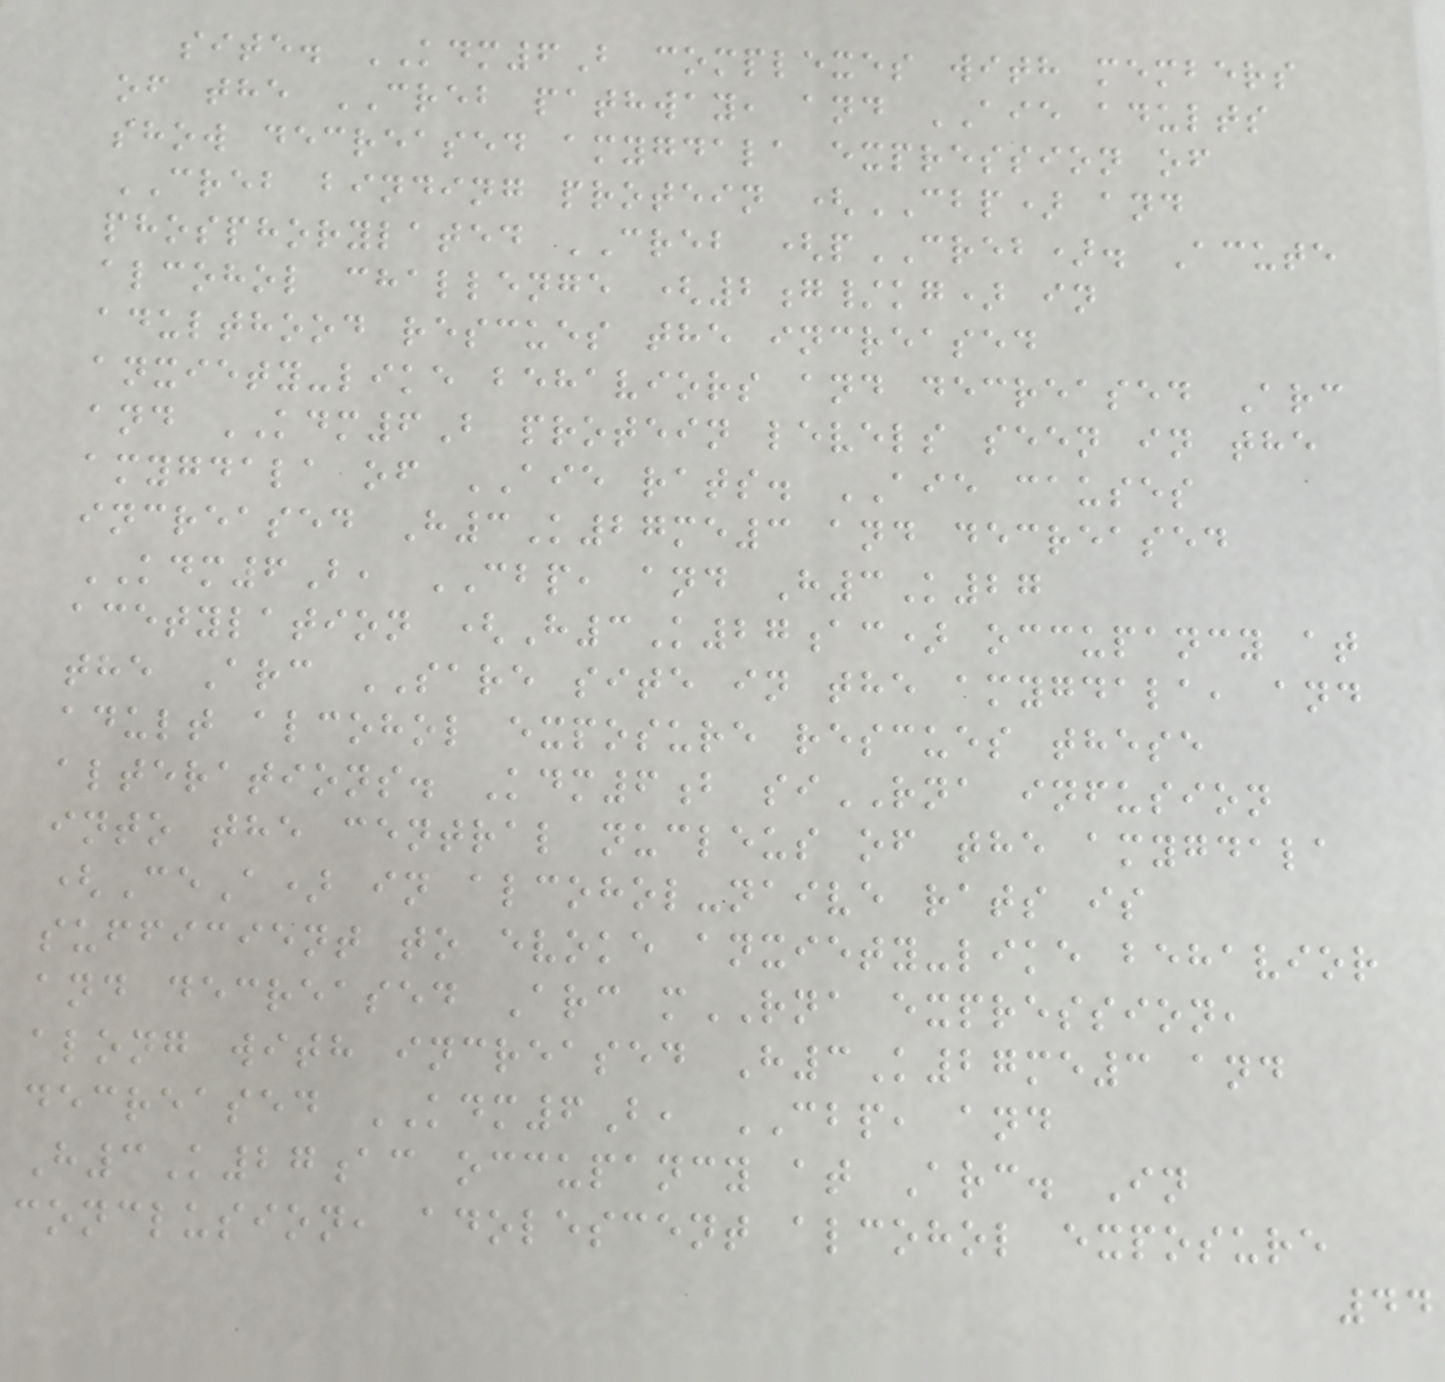site. KDM6B complexes with members
of the CREB pathway, and AIE adults
show decreased amygdala expression of
CREB binding protein (CBP) and
phosphorylated CREB (pCREB). Acute
alcohol challenge (2g/kg) in
adulthood rescues the increased
anxiety-like behaviors and decreased Arc
and KDM6B protein levels seen in the
amygdala of AIE rats. AIE causes
increased H3K27me3 and decreased
KDM6B, CBP, and H3K27
acetylation (H3K27ac) occupancy at
the Arc SARE site in the amygdala, and
adult alcohol exposure rescues these
alterations. Kdm6b siRNA infusion
into the central nucleus of the amygdala
(CeA) in alcohol-naive rats is
sufficient to evoke anxiety-like behavior
and decreased Arc mRNA expression,
along with increased H3K27me3 and
decreased KDM6B, CBP, and
H3K27ac occupancy at Arc. In
conclusion, adolescent alcohol exposure
44
